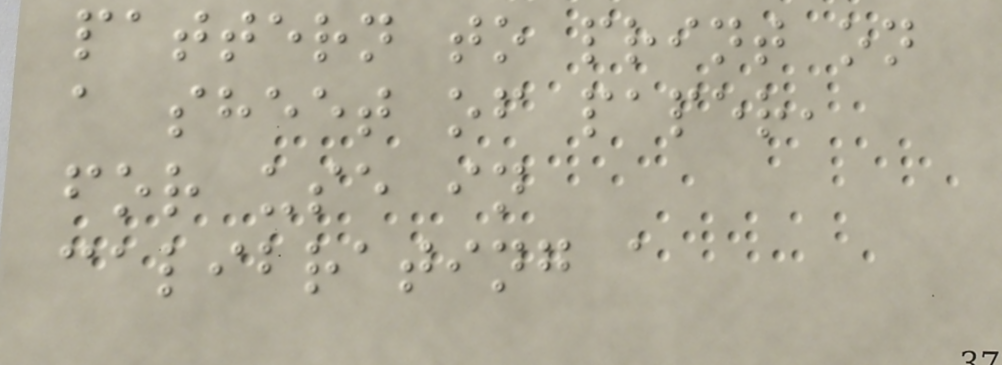pattern to print on
a sheet of paper,
for use in
calibrating a
